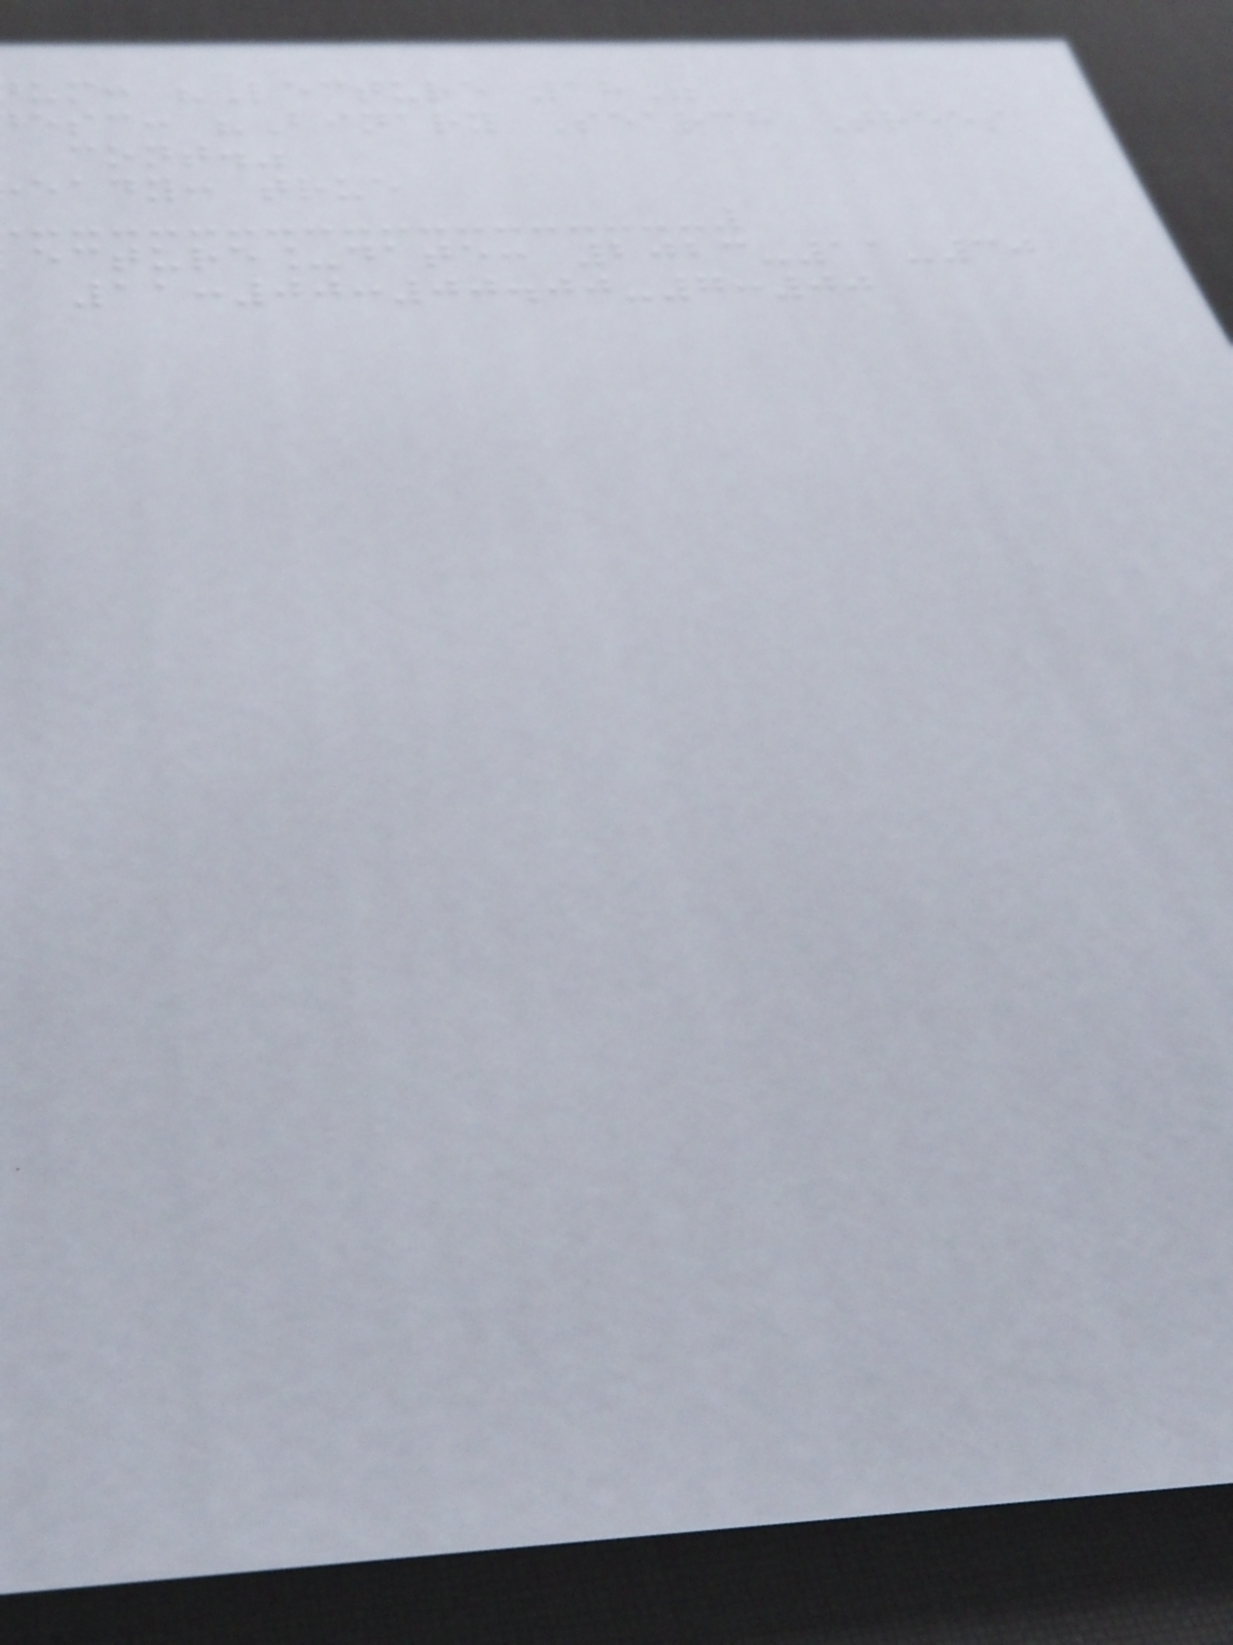um: "Lecture 18"
esc: "Binary Search Trees
cont."
eady: true
ecture_date: 2023-11-30
11:00:00.00-7:00
